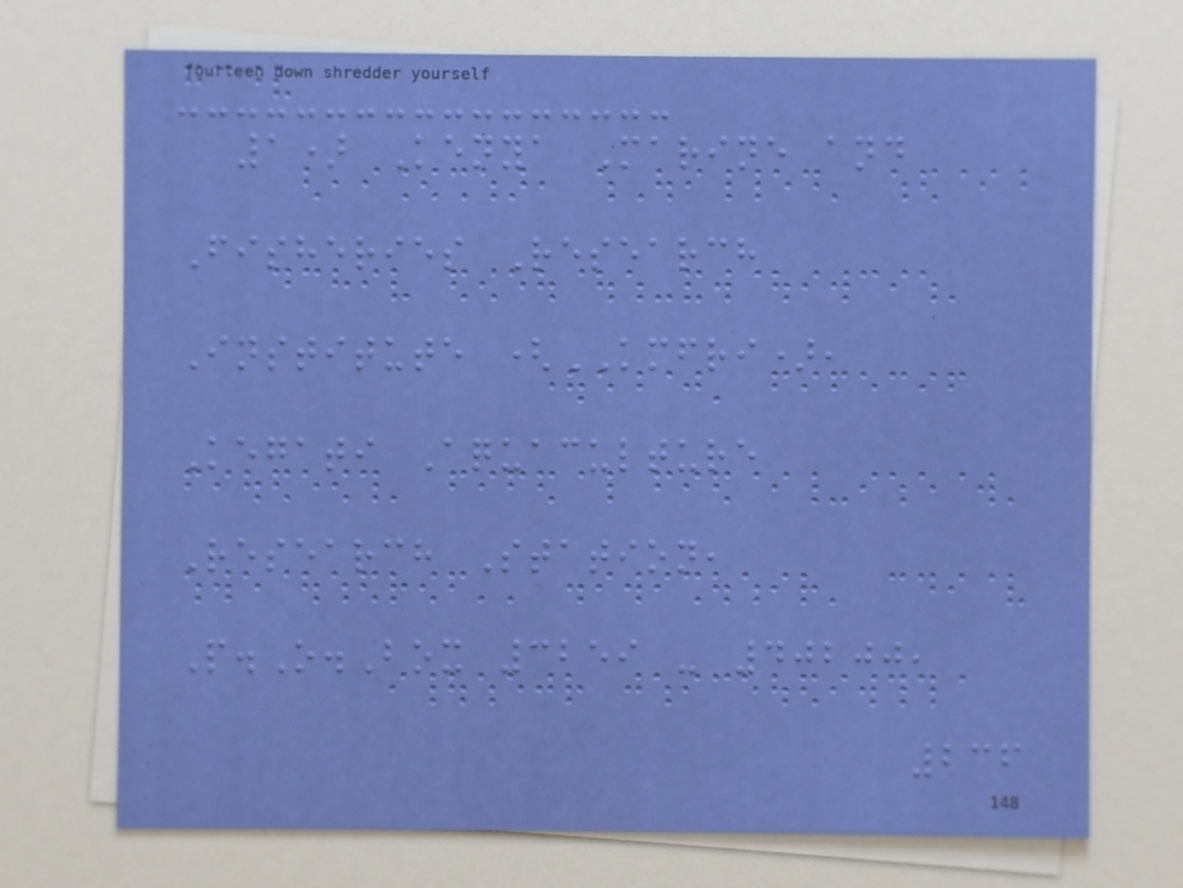1) Kenya Marine and
Fisheries Research
Institute (KMFRI),
Kegati Aquaculture
Research Station,
P.O.Box 3259 - 40200,
236
